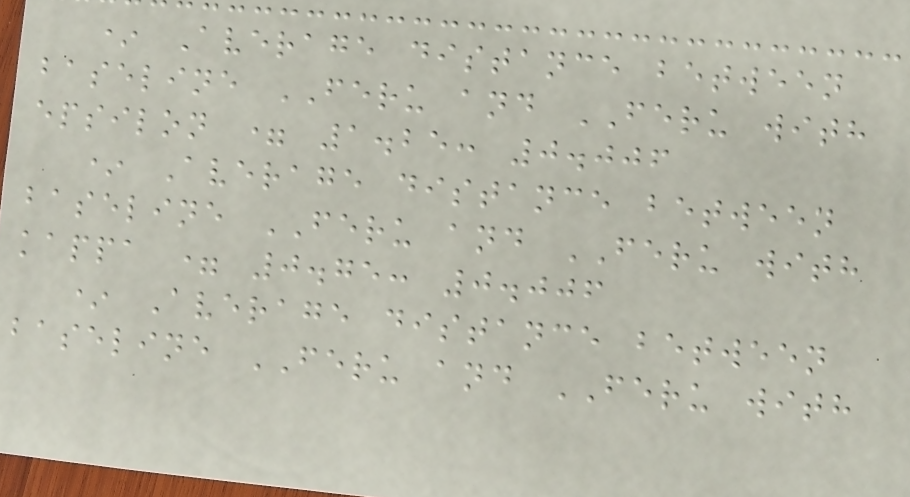* Average distance between
baseline FERU and FERU with
epsilon = 1.25: 0.006
* Average distance between
baseline FERU and FERU with
kappa = 0.75: 0.006
* Average distance between
baseline FERU and FERU with
